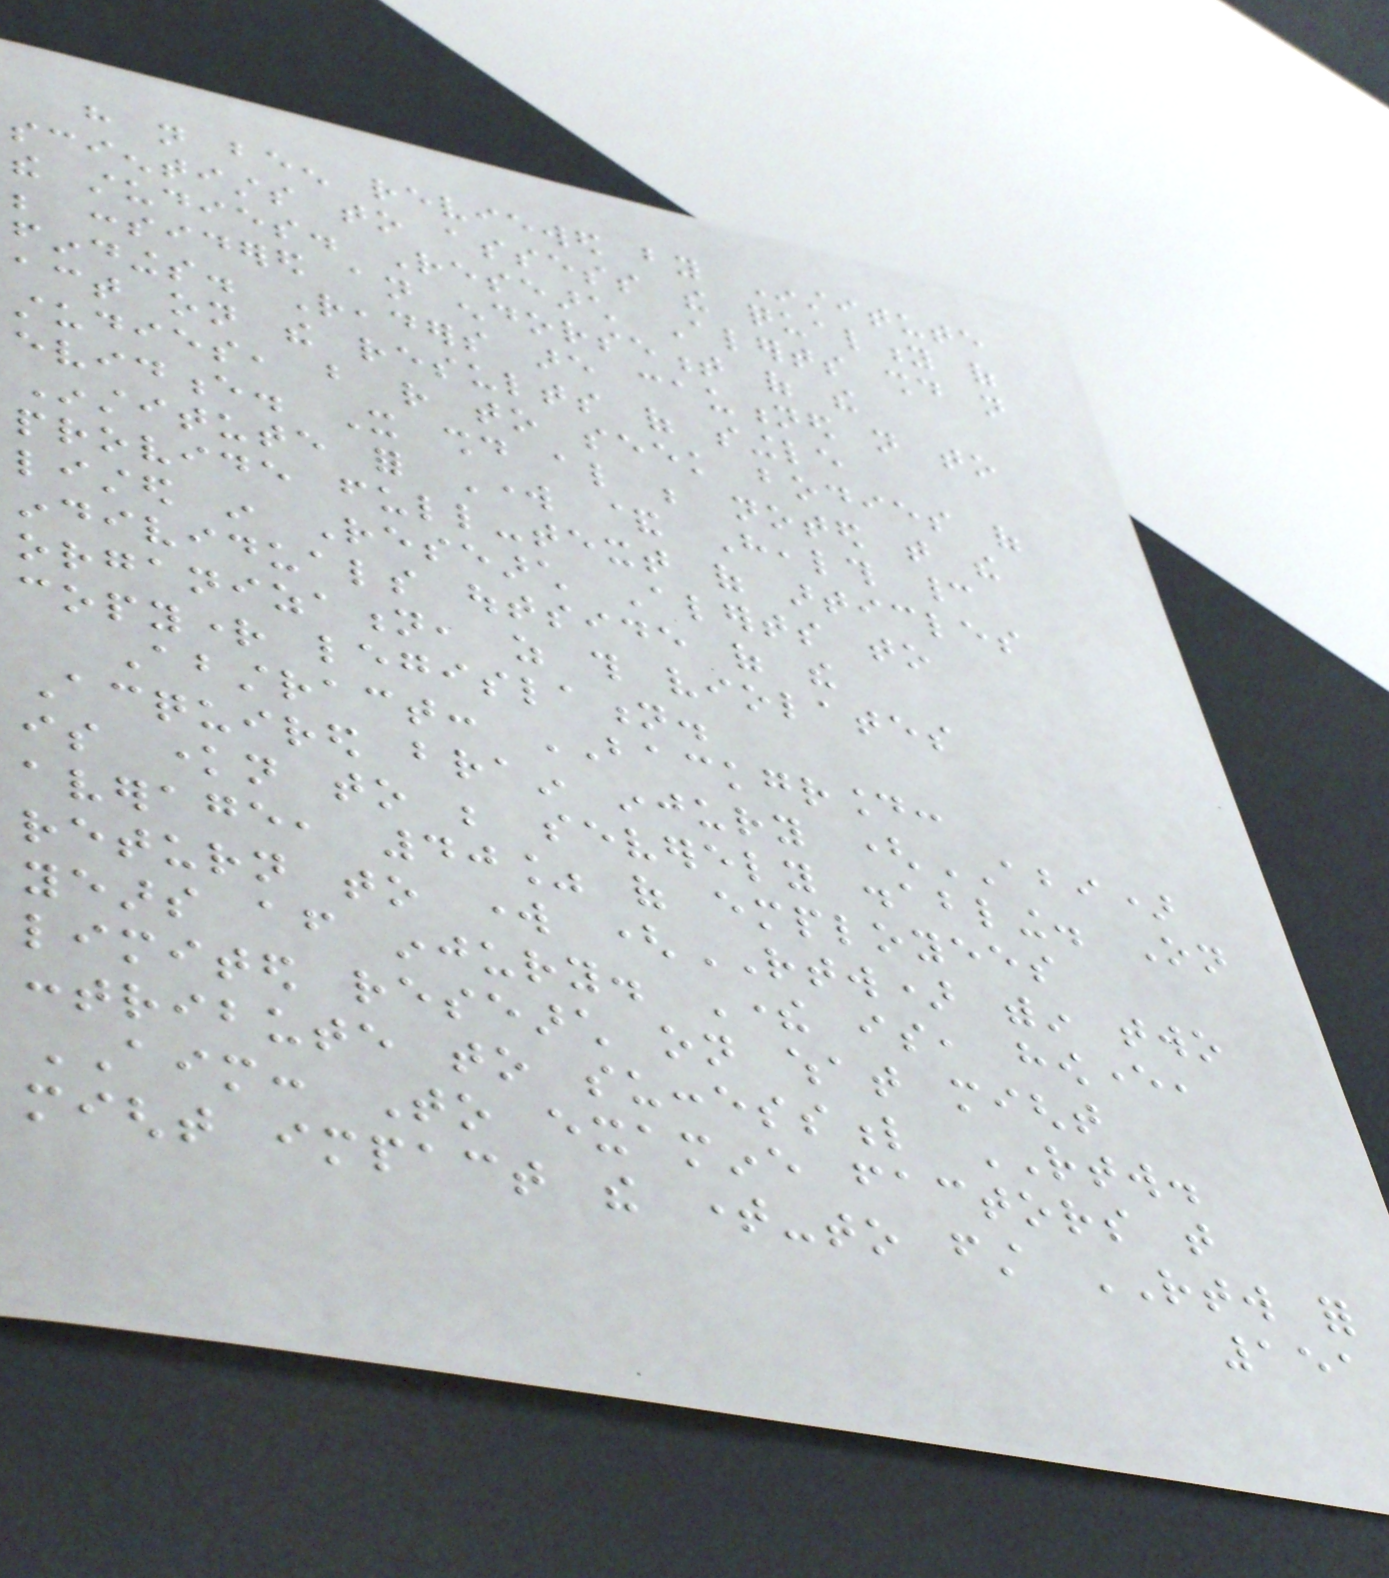have not been reviewed by Institute
scientists to assess the quality of
the studies. Research Alerts should not
be considered an endorsement of the
findings. Readers are cautioned not to
act on the results of single
studies, but rather to seek bodies of
evidence. It should also be noted that the
Institute for Work & Health cannot
provide full-text of articles
listed in Research Alerts to
individuals outside of the
organization, as this violates
copyright legislation.
Abstract: BACKGROUND:
Acquired brain injury (ABI)
is known to be severely disabling. On
average, 40% of employees
return to work (RTW) within two
years after injury. There is, however,
limited research on what might
contribute to successful RTW.
AIM: To examine factors that
might impact the time-to first RTW for
151
